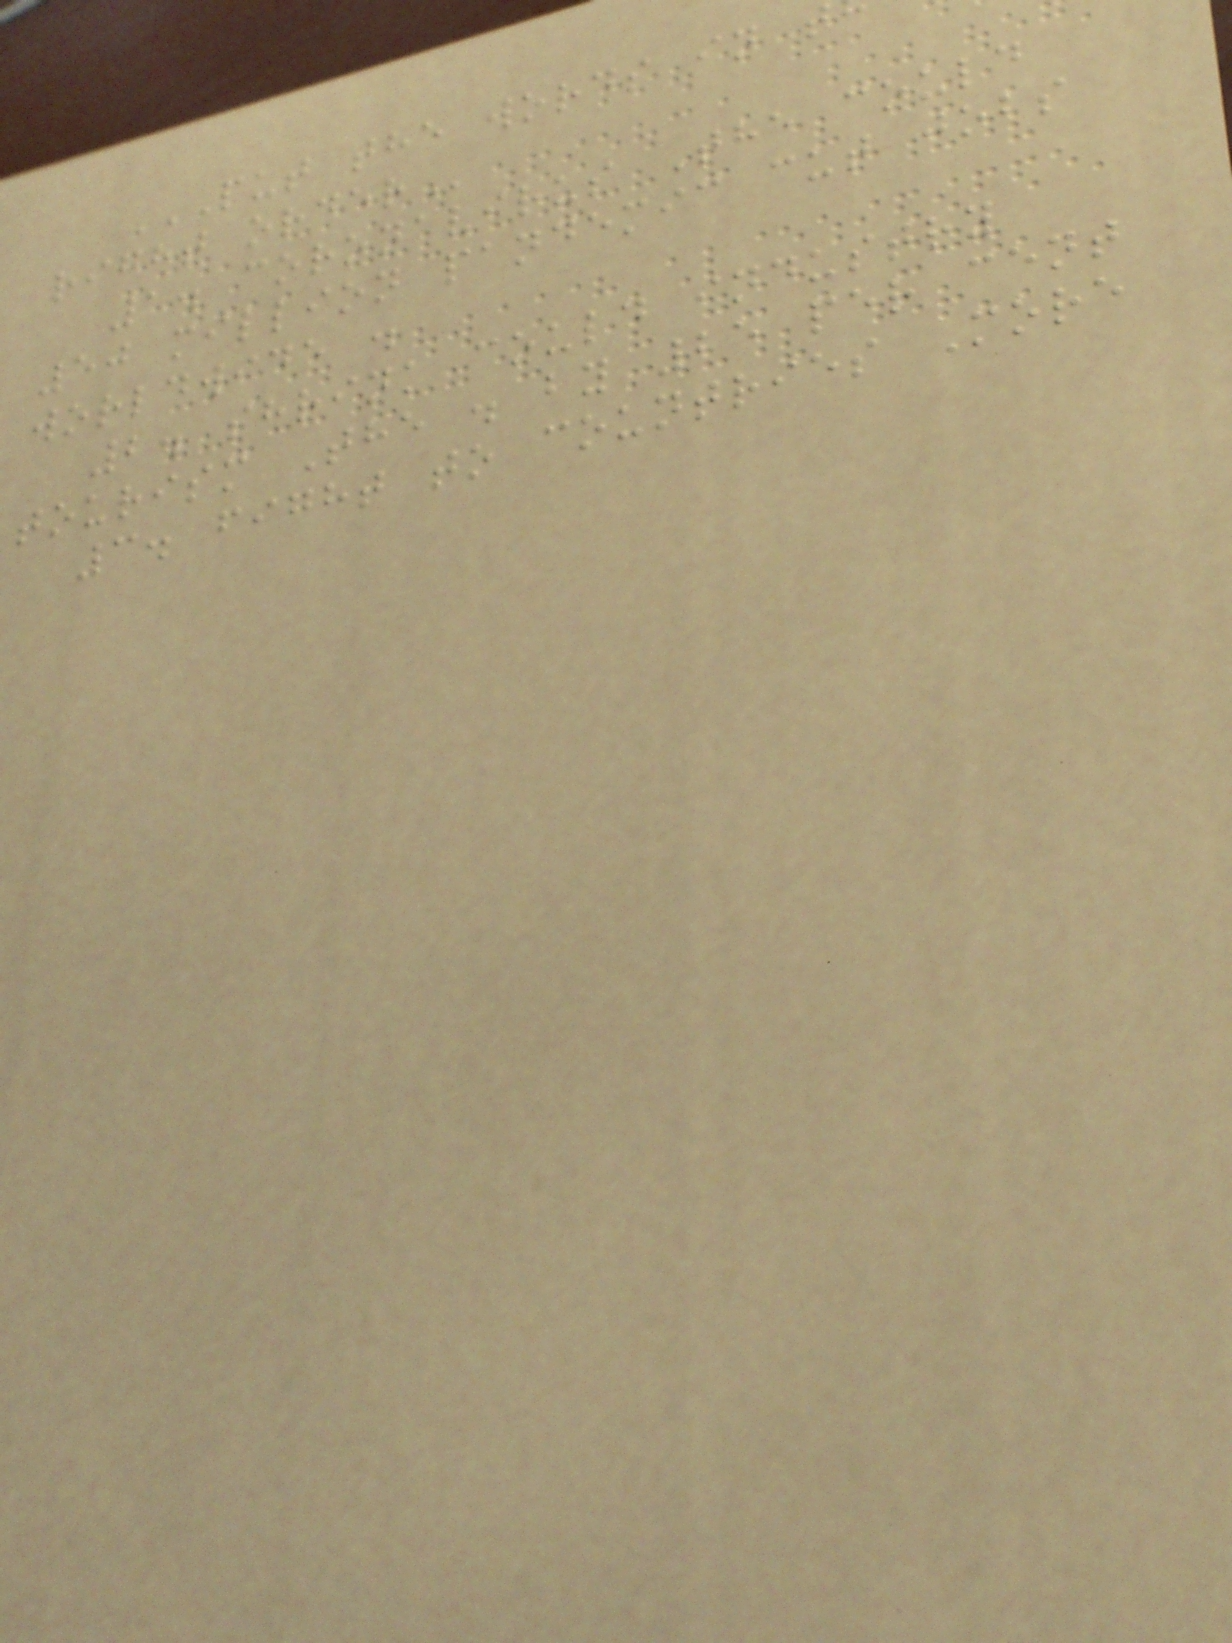right
1. coronavirus The could
50 million pandemic cut jobs
worldwide .
2. shrink could industry
tourism The . by 25 per cent
3. fight to countries More
